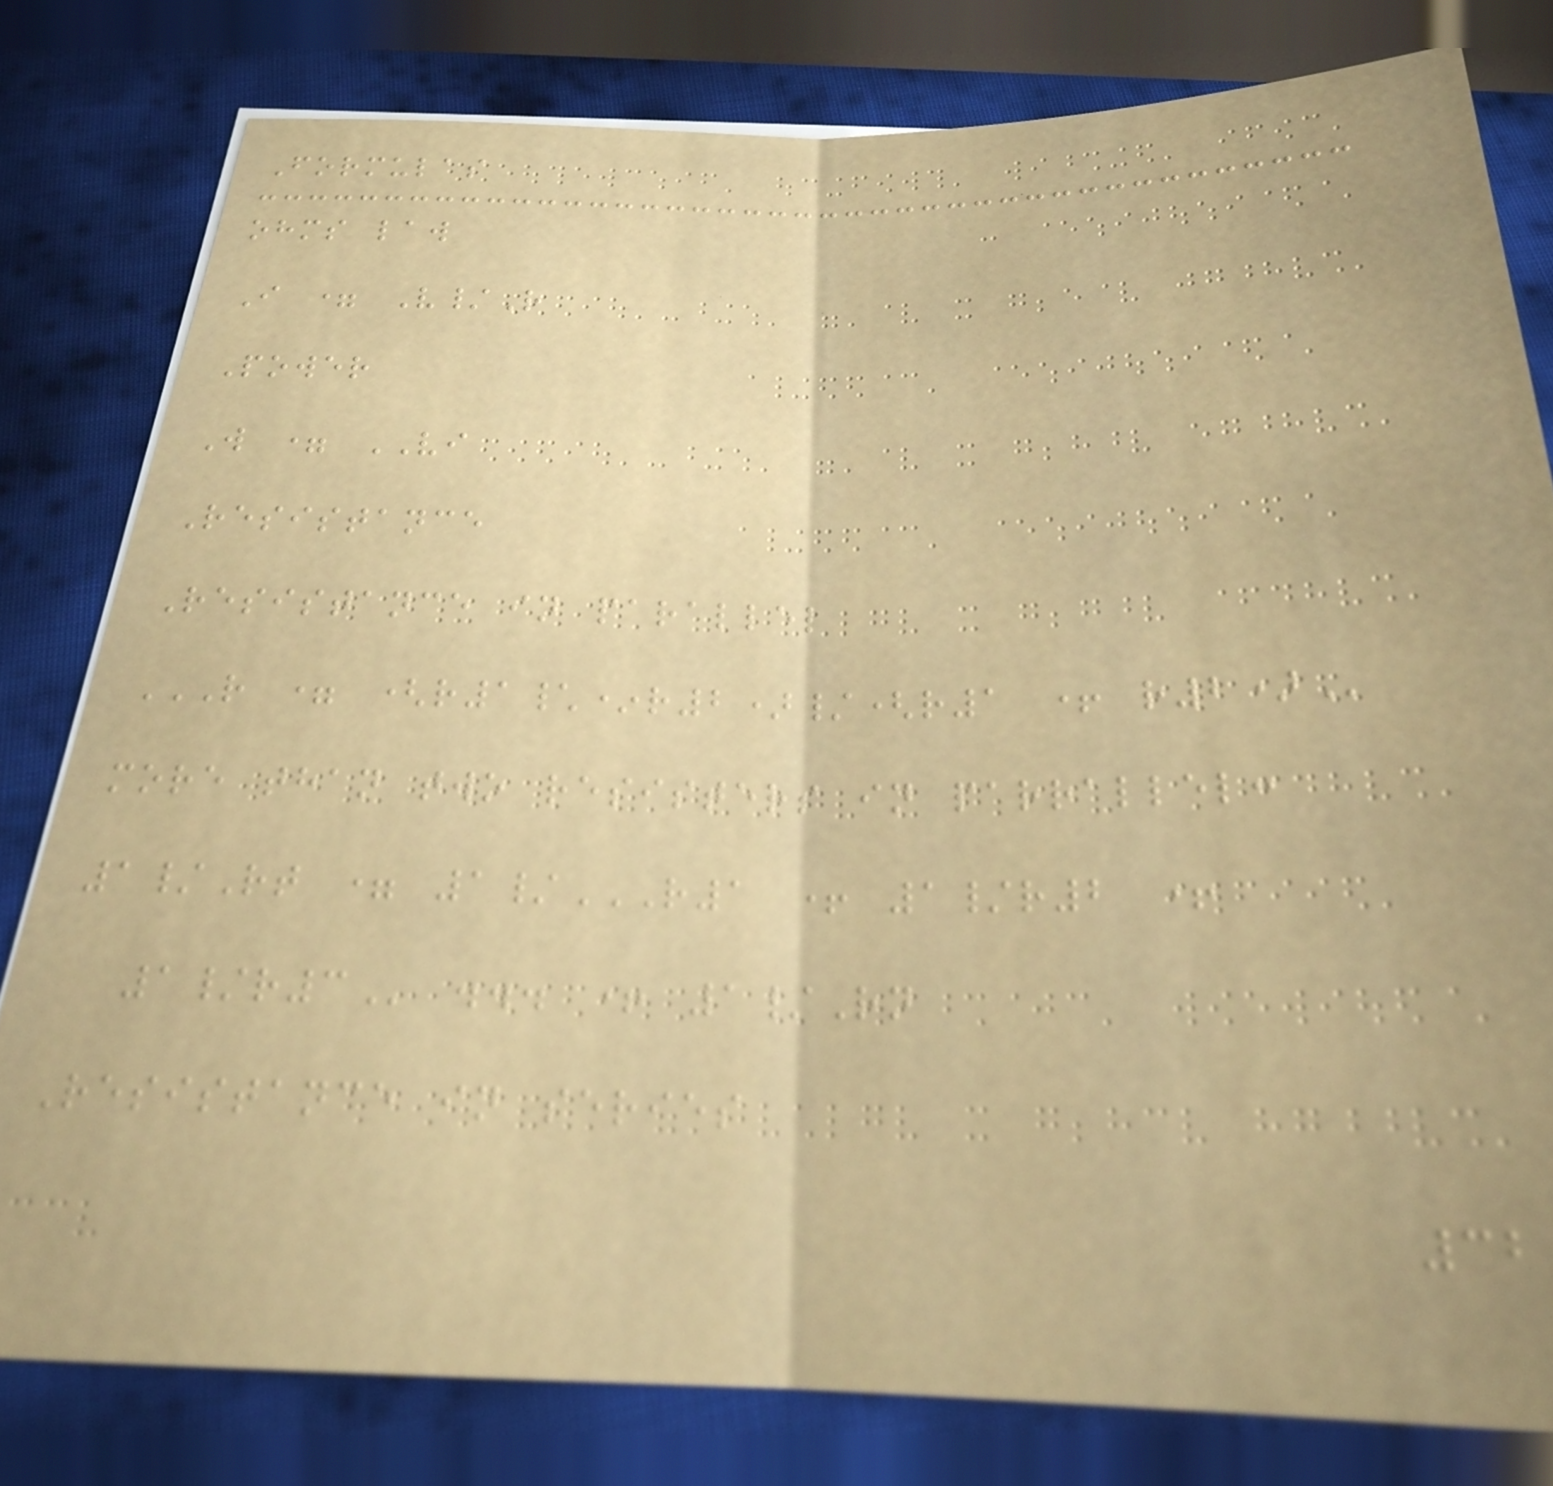Formulas
ohms law
I = V/R
Power
W = VI
Resistance
Resistance in parallel
R = (R1\*R2)/(R1 + R2)
more than two resisters in parrallel:
1/Rt = 1/R1 + 1/R2 +
1/R3 ... + 1/Rn
Resistance in series
32
